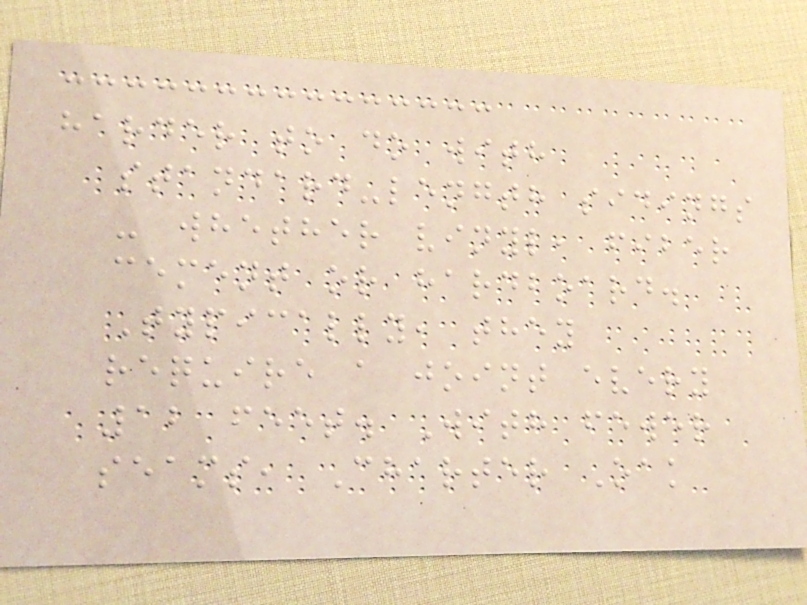harder to do with
standard-length sidings
- whether vinyl, fiber
cement or hardboard.
Typically, they
require a joint every
12 feet. With fewer
seams, Charter Oak
